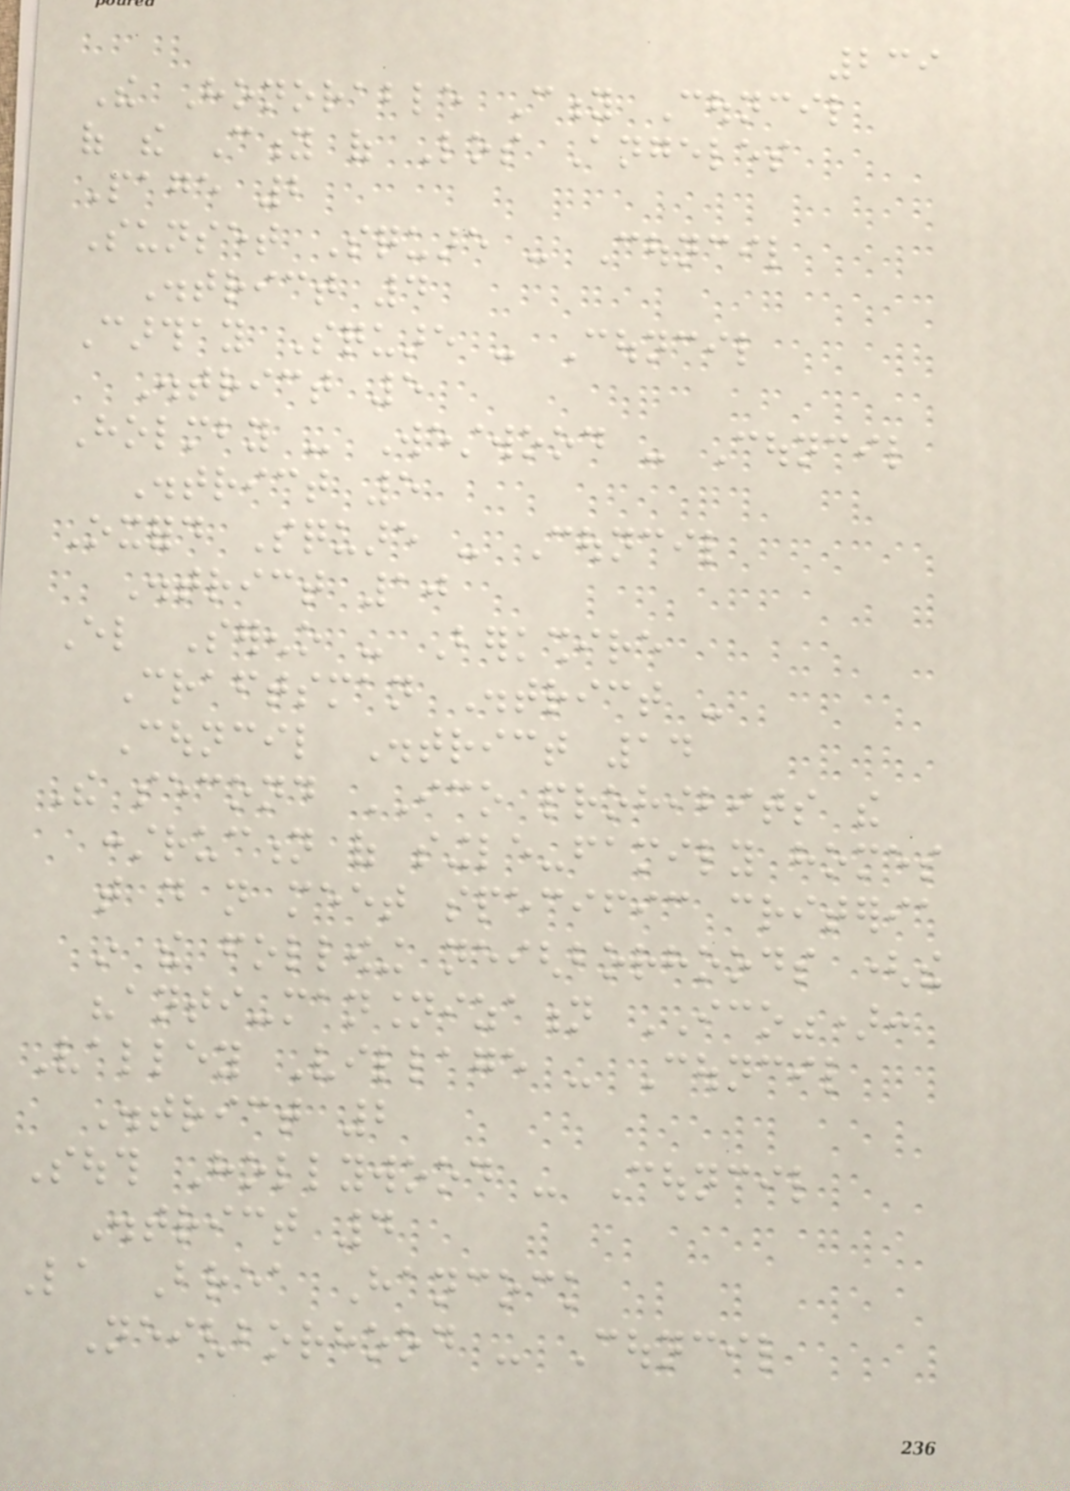239
The Honorable City Council
of the City of Los Angeles
Page 2
Sunset Square - Council
District 4
Carthay Square - Council
District 5
Holmby - Westwood - Council
District 5
Oxford Square - Council
District 10
El Sereno - Berkshire
Craftsman District -
Council District 14
The second ICO prohibits the
construction of single-family homes
that do not meet specific criteria
in the following neighborhoods (the
"anti-mansionization ICO"):
Valley Village - Council
District 2
South Hollywood - Council
District 4
La Brea Hancock
Neighborhood - Council
